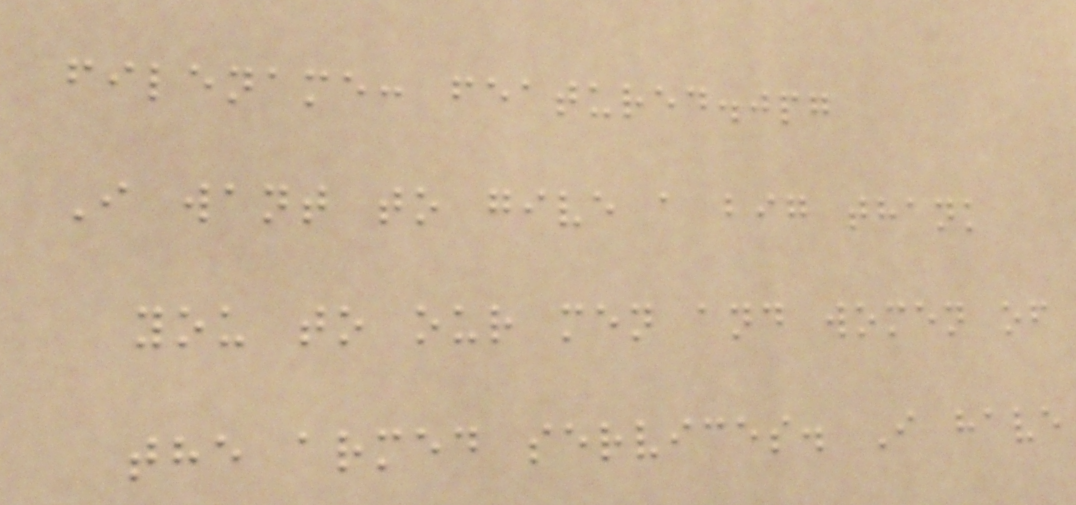filename: featured.jpg
I want to give a big thank
you to our men and women of
the armed services. I have
